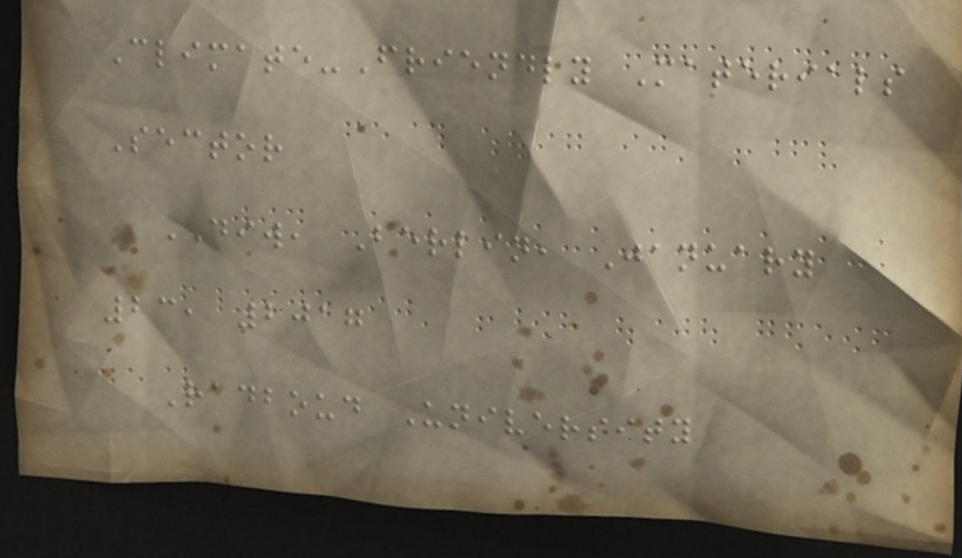Climate-Friendly Materials
Sector
DIW, Berlin, January
23, 2017
Radboud University
